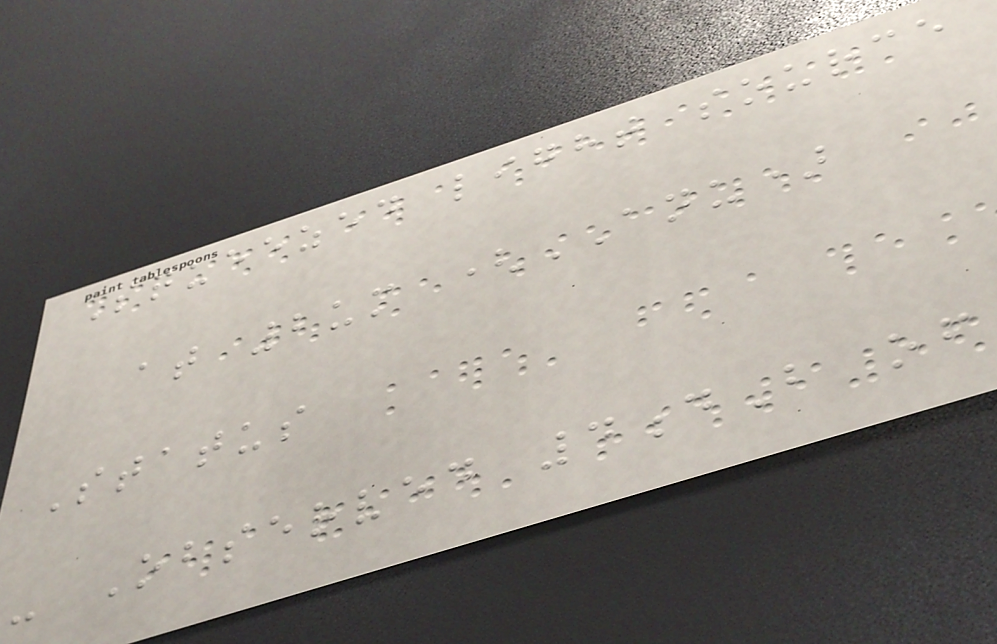Squeezed light source
at 2um (ANU)
Status
- Observed 4dB of
